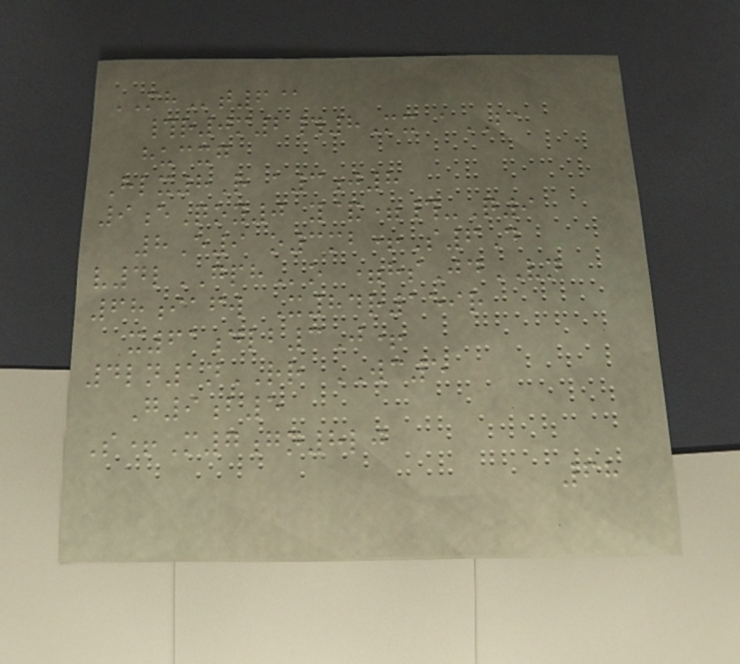MHt6@
#r0m2#8Mx aBA
hucxg
Hlx8R a3j8
9eQoy0 y&=#-Q9
8E9 o3mb+S6D
v4lGPHo =hsJdVN
68iafw X84r159r
x61dlb3J+
4ln1nRR WC5
G9b5
S+M7gn8lj
68
